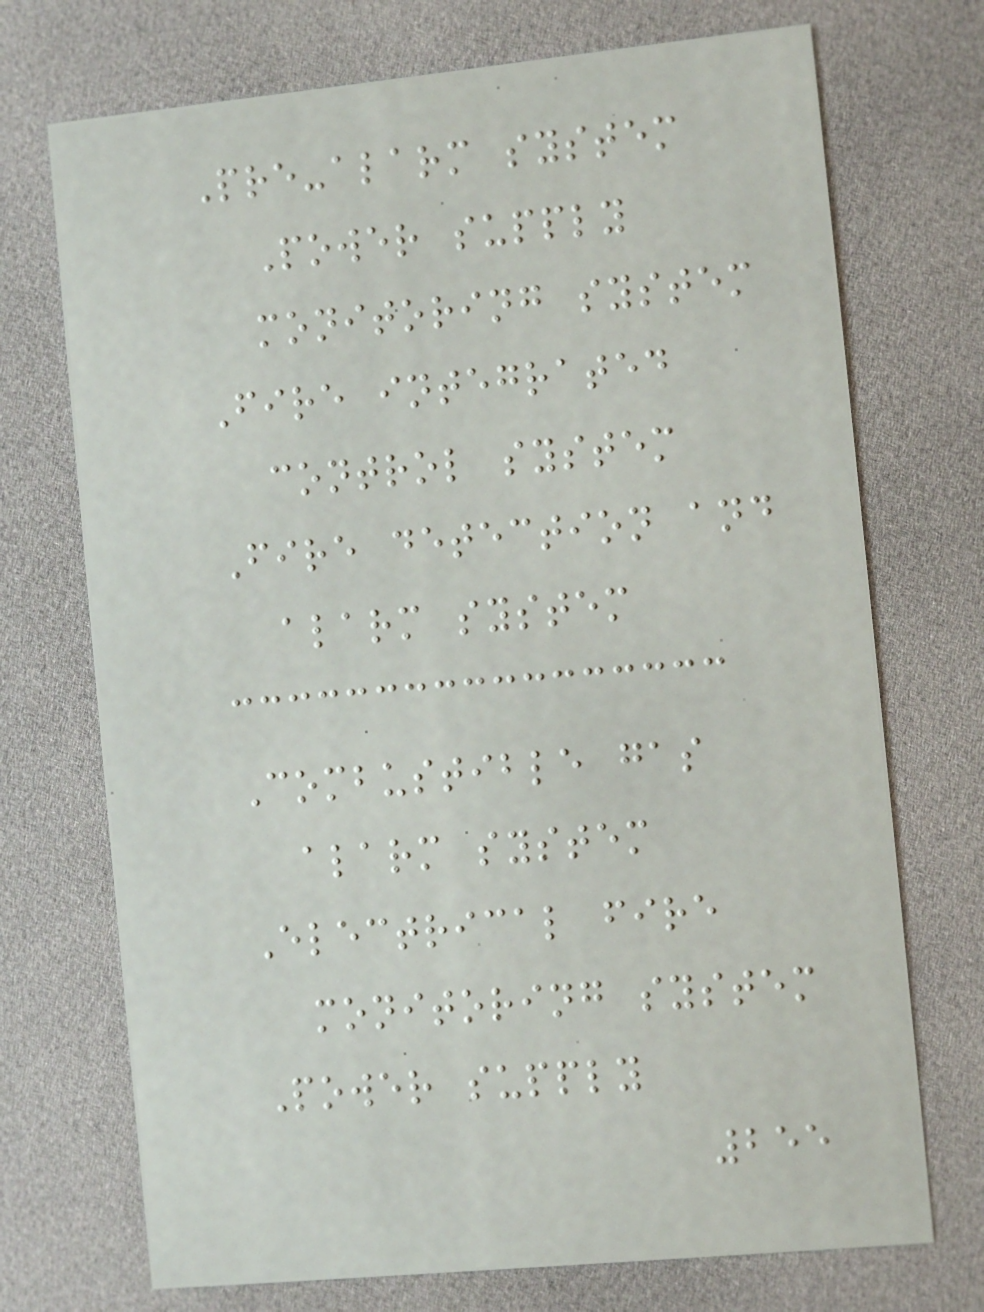Pre-alarm system
Power supply
monitoring system
Fire integrated
control system
Fire detection and
alarm system
Combustible gas
alarm system
Electrical fire
monitoring system
Power supply
255
